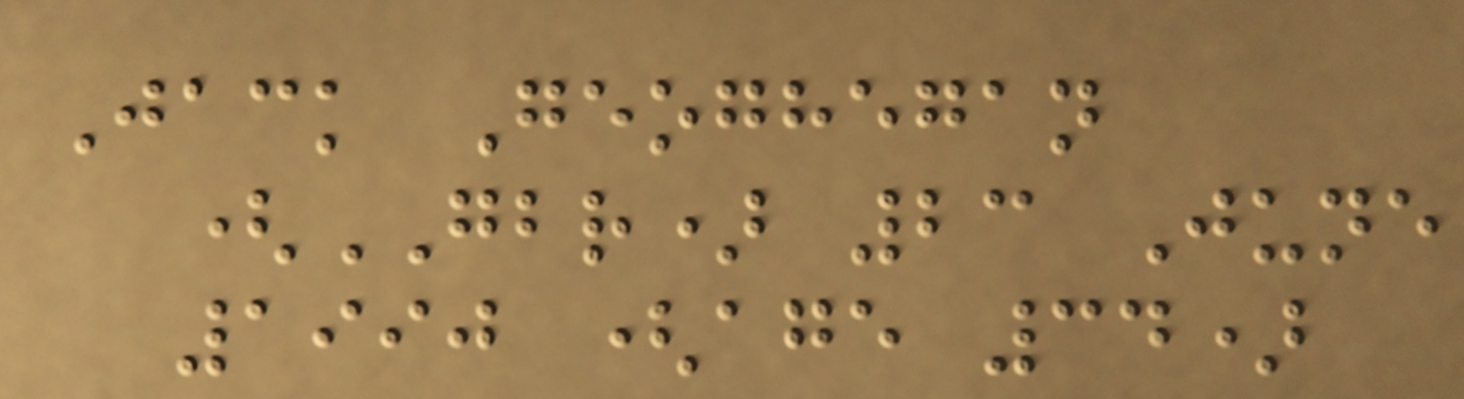Jack Geoghegan
(GBR) 23 June
1990 (age 34)
